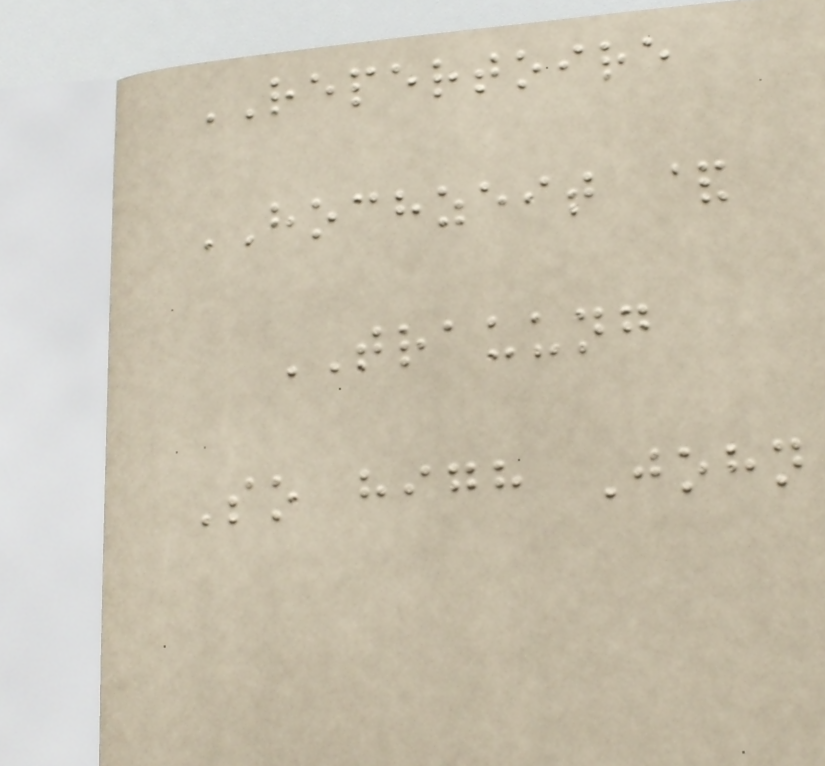REPERTOIRE
HOCHZEIT &
TRAUUNG
So high John
